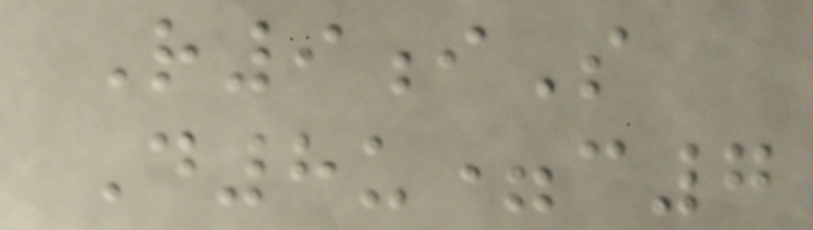R9iS
D8u=c7
